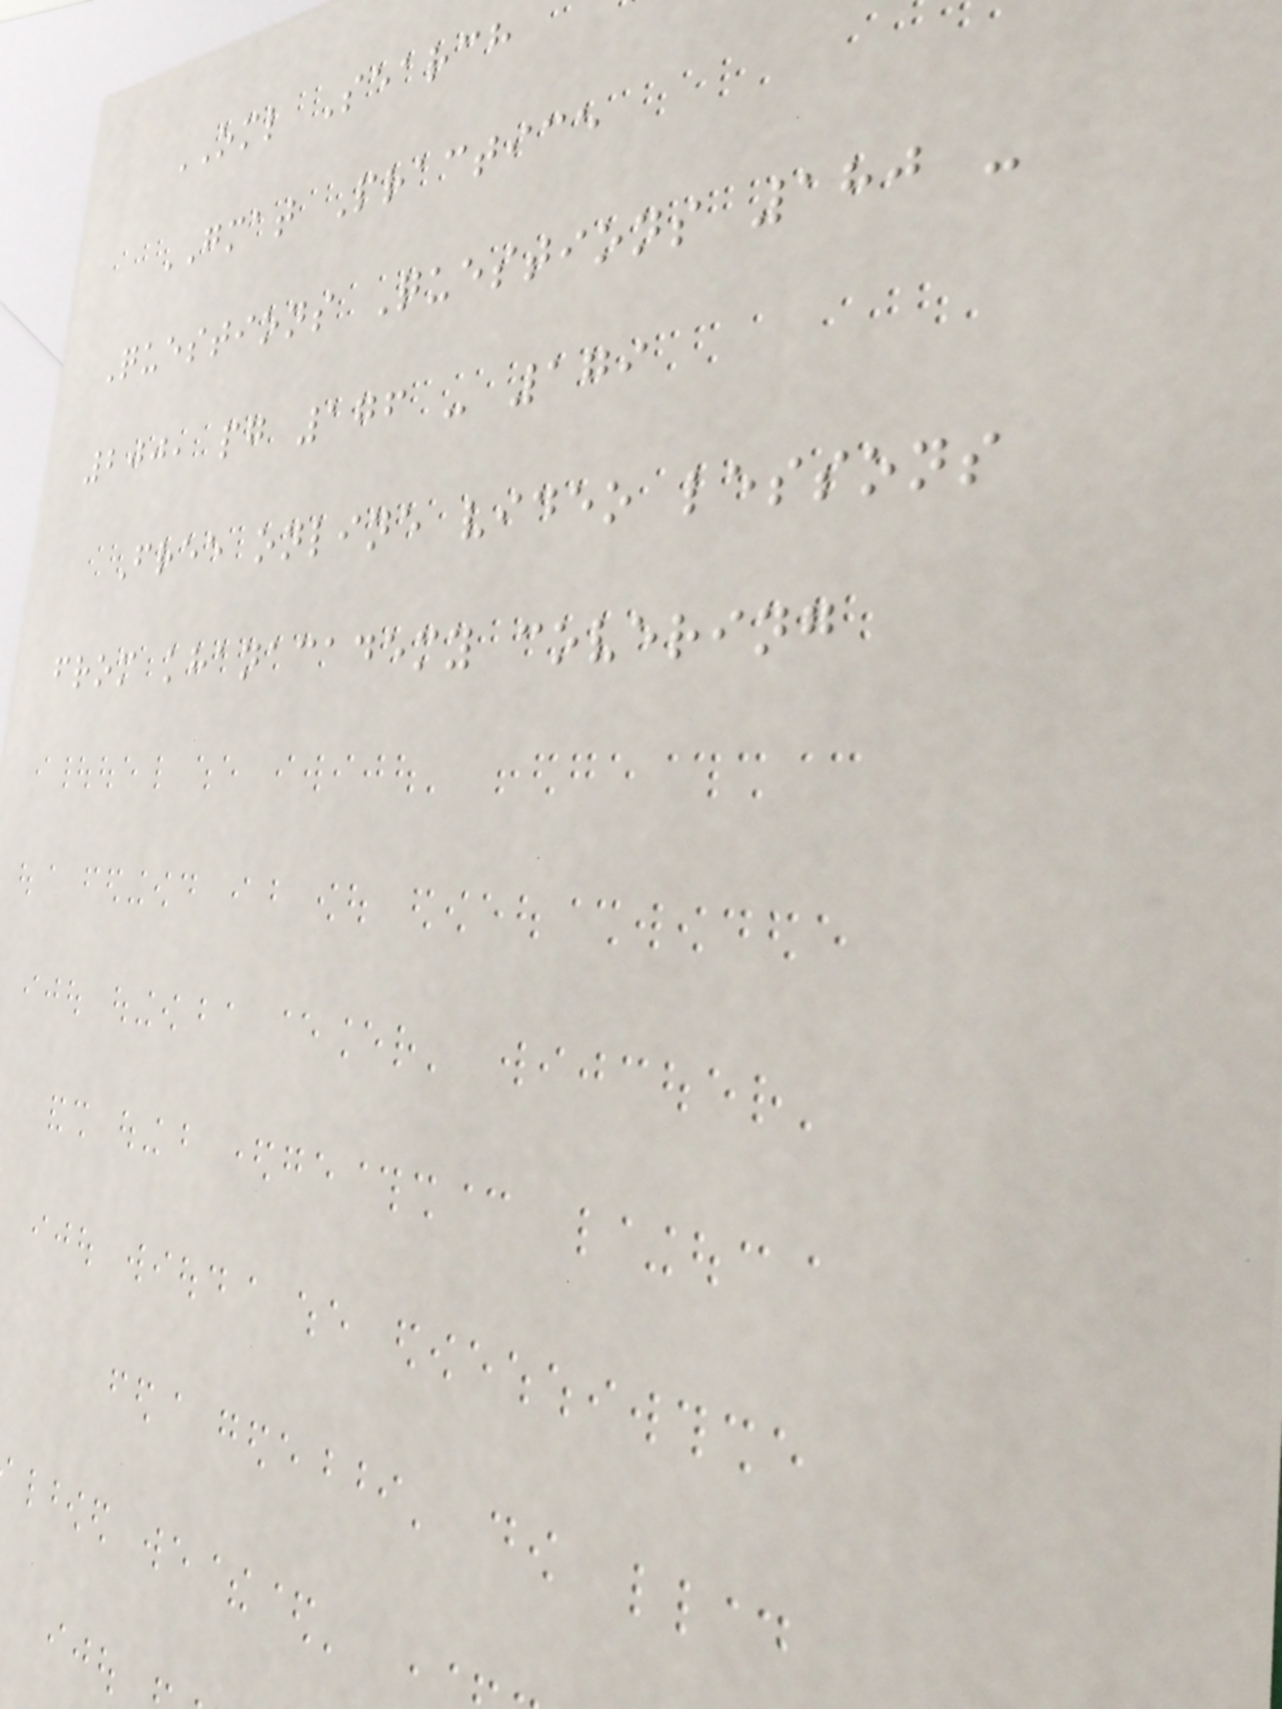OML Search
GMAT Practice
Questions Questions 180 -
200, pg 176 - 179
Free online video lessons
from khanacademy covering
